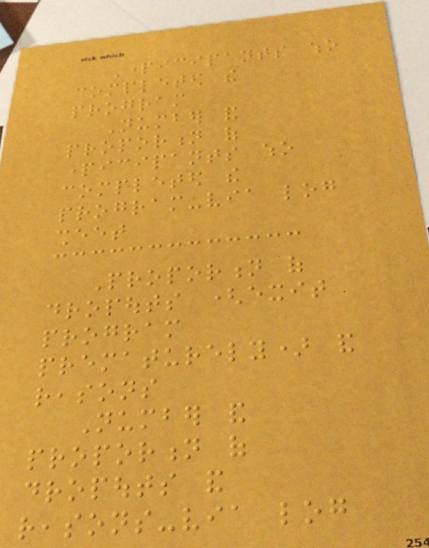Participants who
completed the
program
Number and
proportion of
participants who
completed the
program-via log
sheet
Proportion of
dropouts (exit
program
prematurely) and
reasons
Number and
proportion of
dropouts and
reasons-via log
